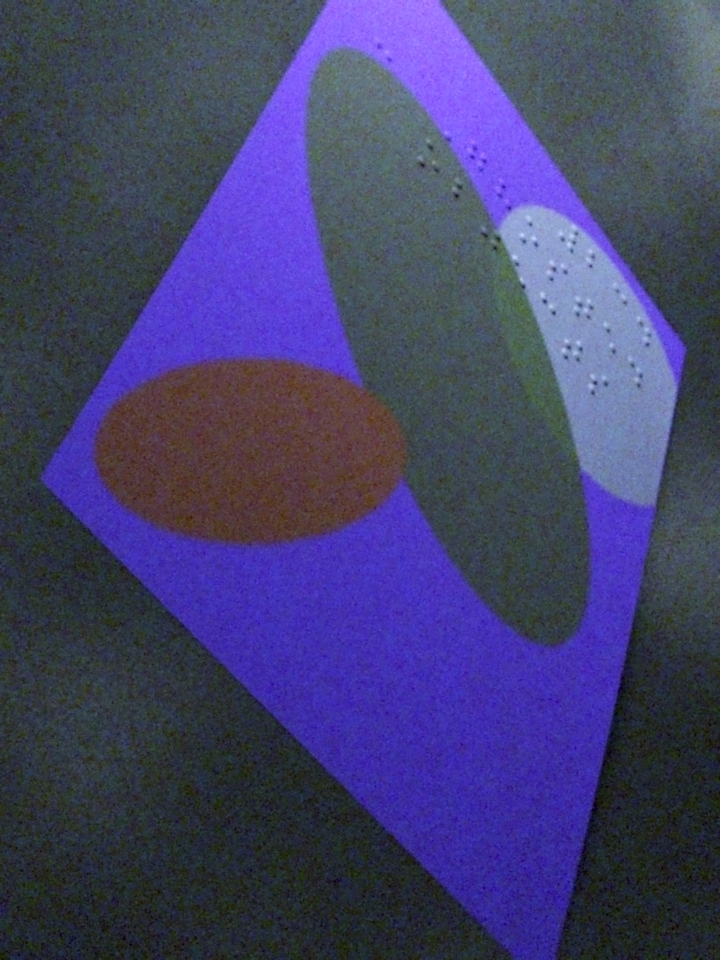234
- Ghosted
objects
